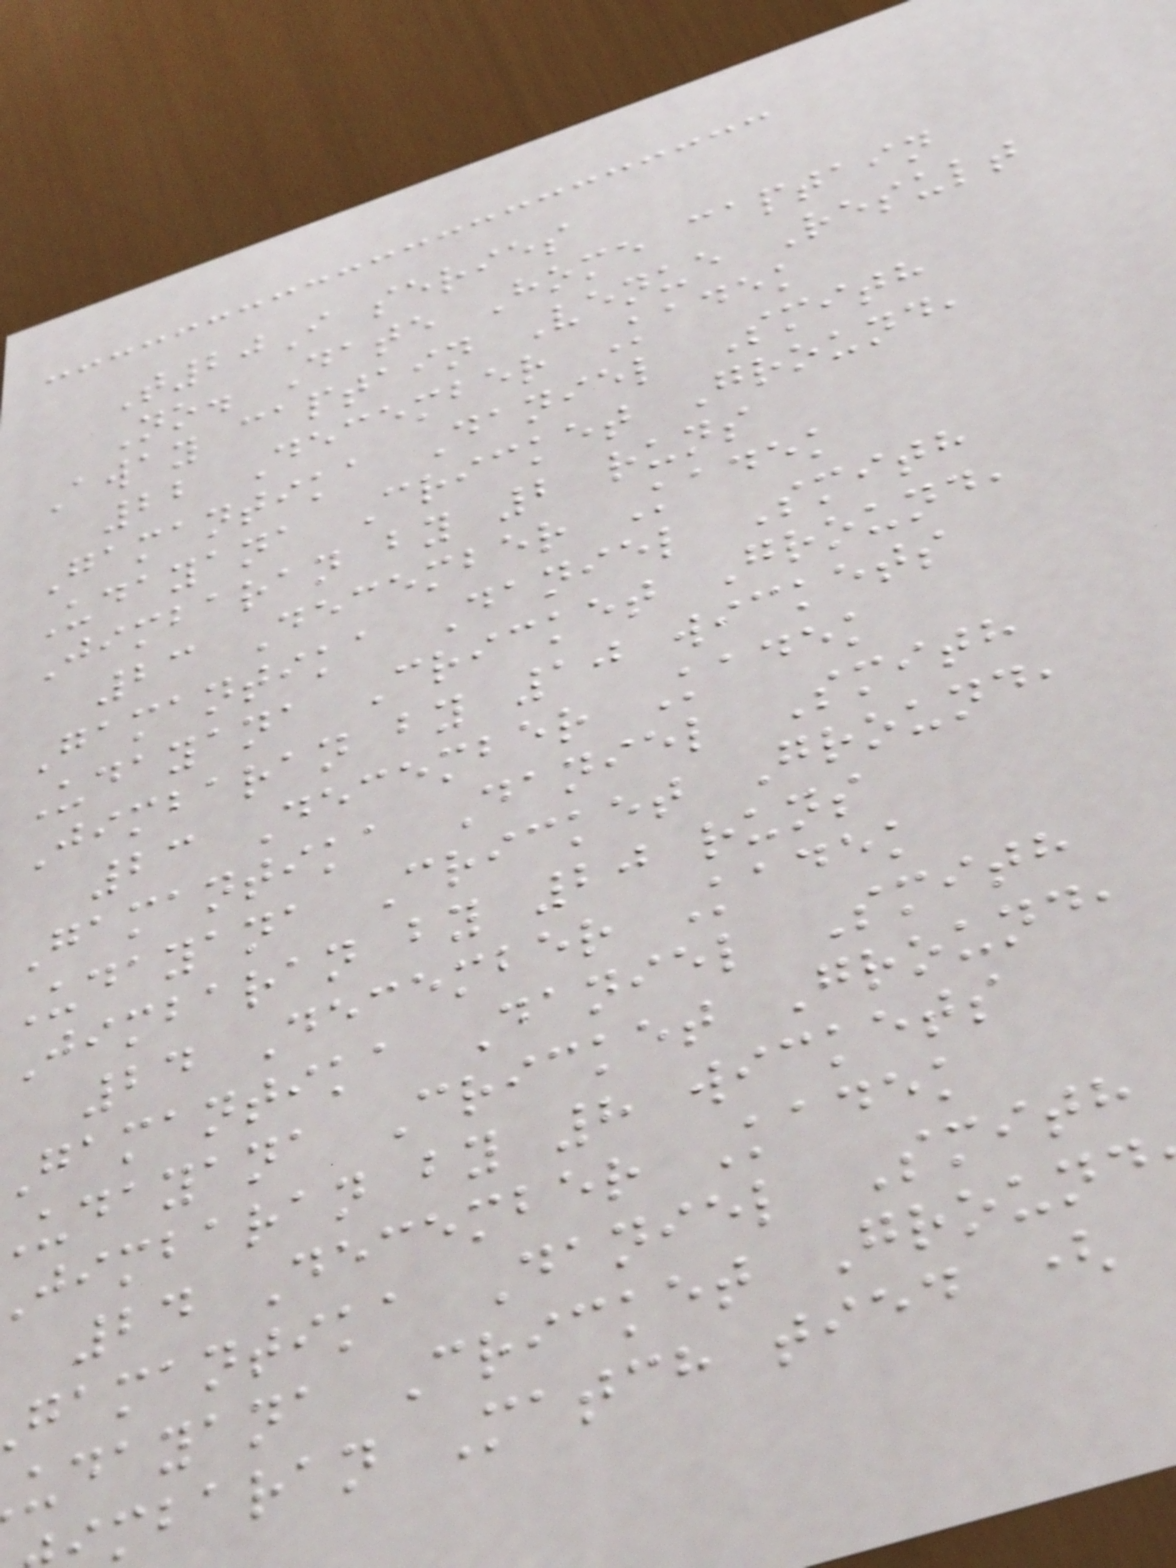T20I series
No. Date Home captain
Away captain Venue Result
22 December Kadek
Gamantika Daniel Smith
Udayana Cricket Ground,
Jimbaran by 2 runs
23 December Kadek
Gamantika Daniel Smith
Udayana Cricket Ground,
Jimbaran by 10 wickets
23 December Kadek
Gamantika Daniel Smith
Udayana Cricket Ground,
Jimbaran by 20 runs
24 December Kadek
gamantika Daniel Smith
udayana Cricket Ground,
jimbaran by 8 wickets
24 December Kadek
gamantika Daniel Smith
udayana Cricket Ground
mbaran Match tied (
